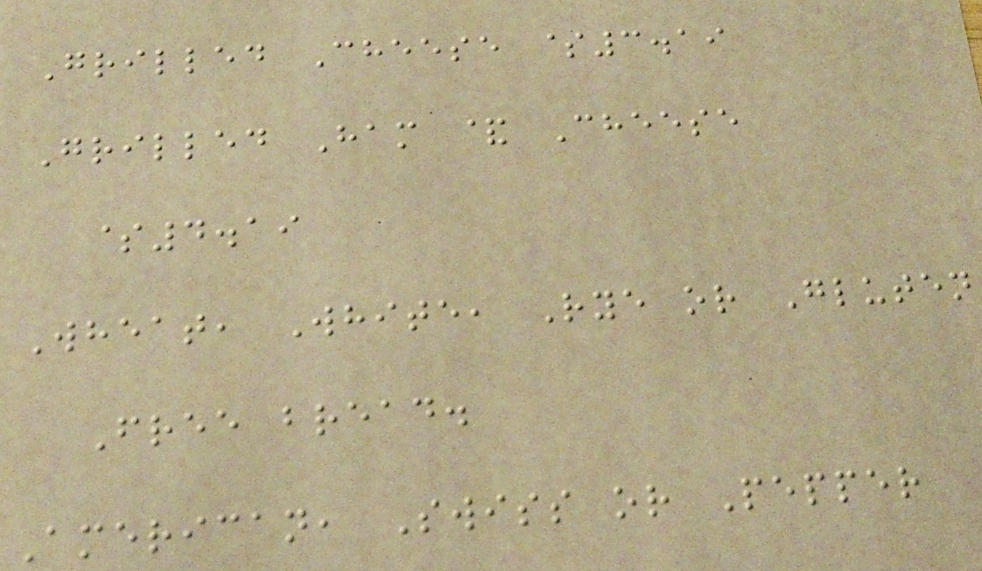Grilled Cheese $3.19
Grilled Ham & Cheese
$4.19
Wheat, White, Rye or Gluten
Free bread.
American, Swiss or Pepper
